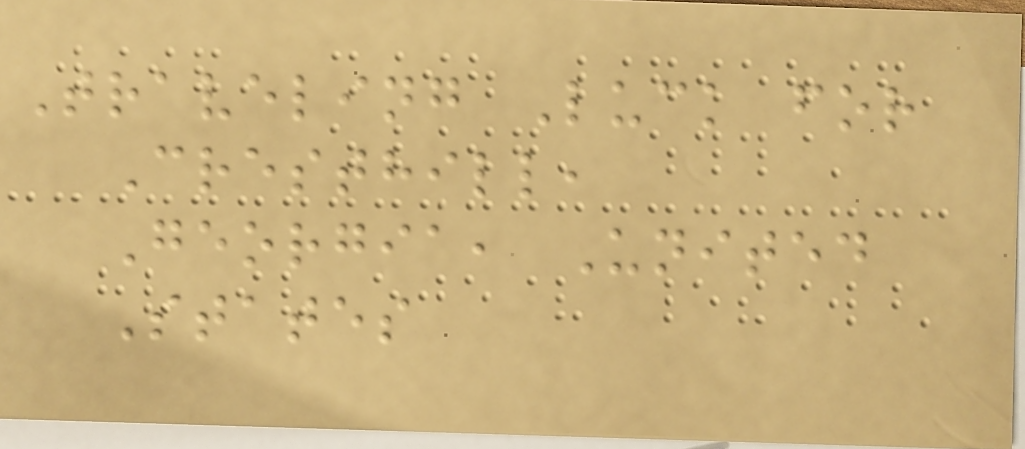Traveling Luck for
Cresthill,
Georgia, United
States
